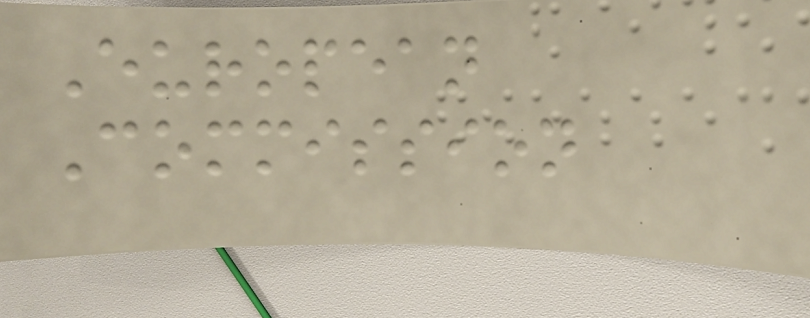European
Commission
